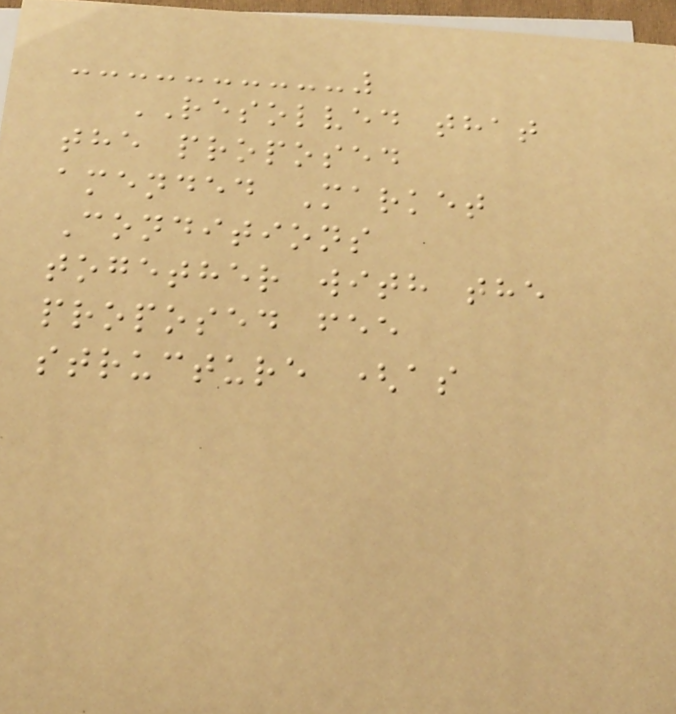RESOLVED that
the proposed
amended Market
Conditions
together with the
proposed fee
structure (as
